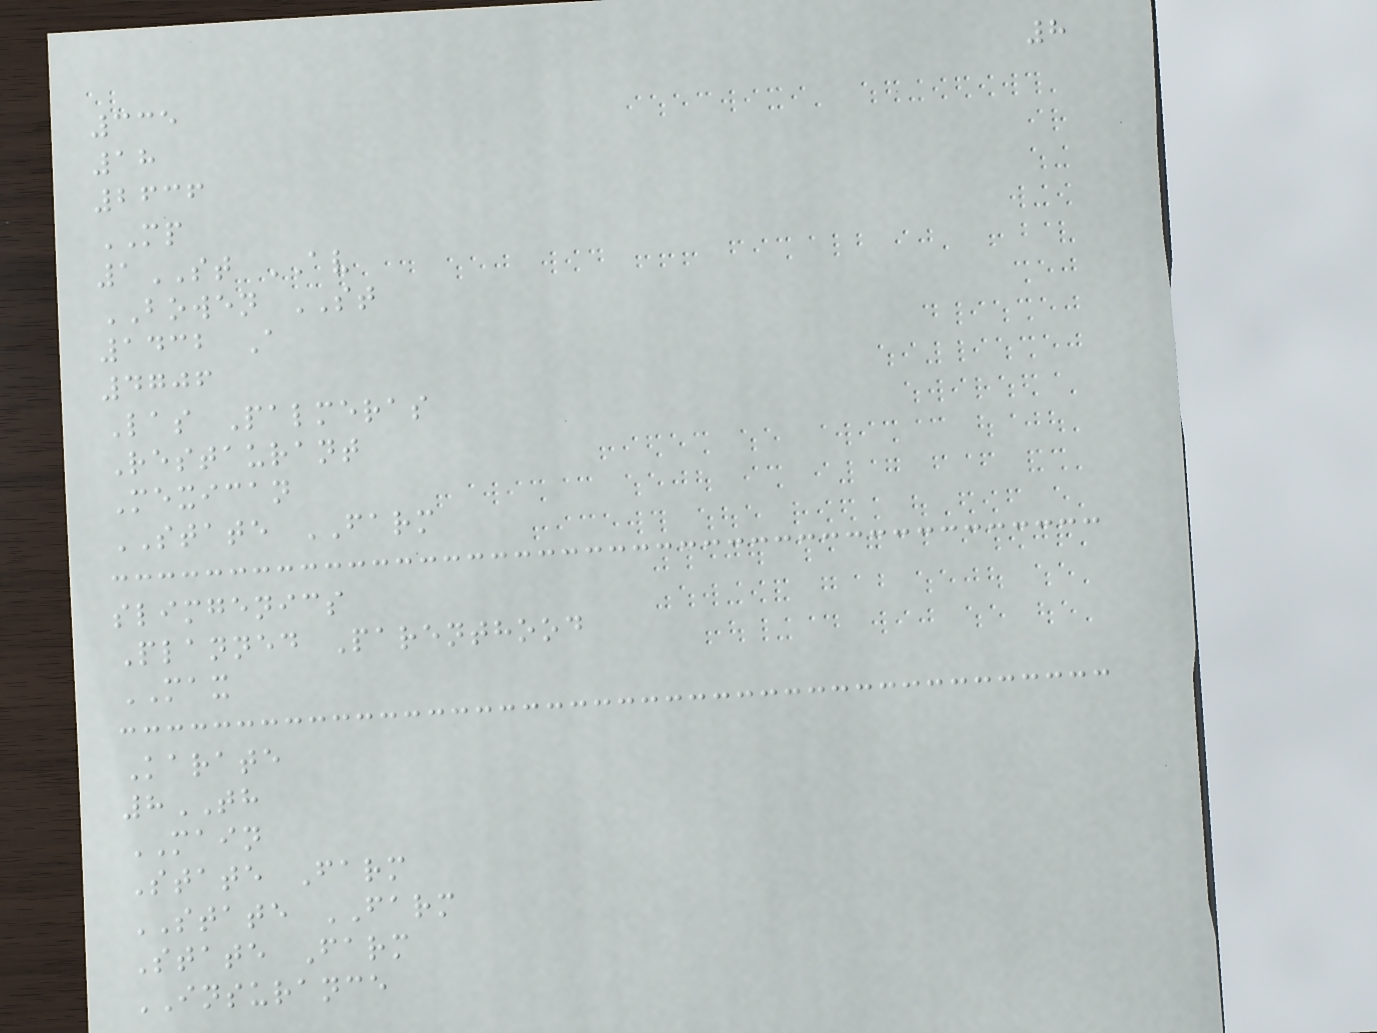8
335
18
2636
MP
1ST AV
BOWEN ST
1432 A
4706
Las Palmeras
Restaurant
Mexican
STATE FARM
slimgenics
Planned Parenthood
MAX
Karate
8TH
MAIN
State Farm
STATE FARM
State Farm
INSURANCE
